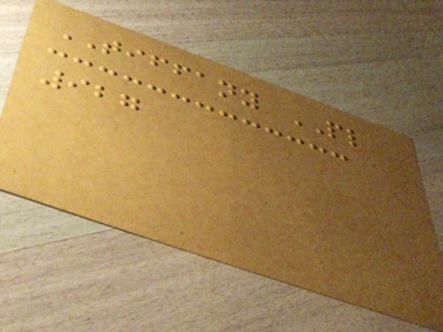TIFFANY PL
927
